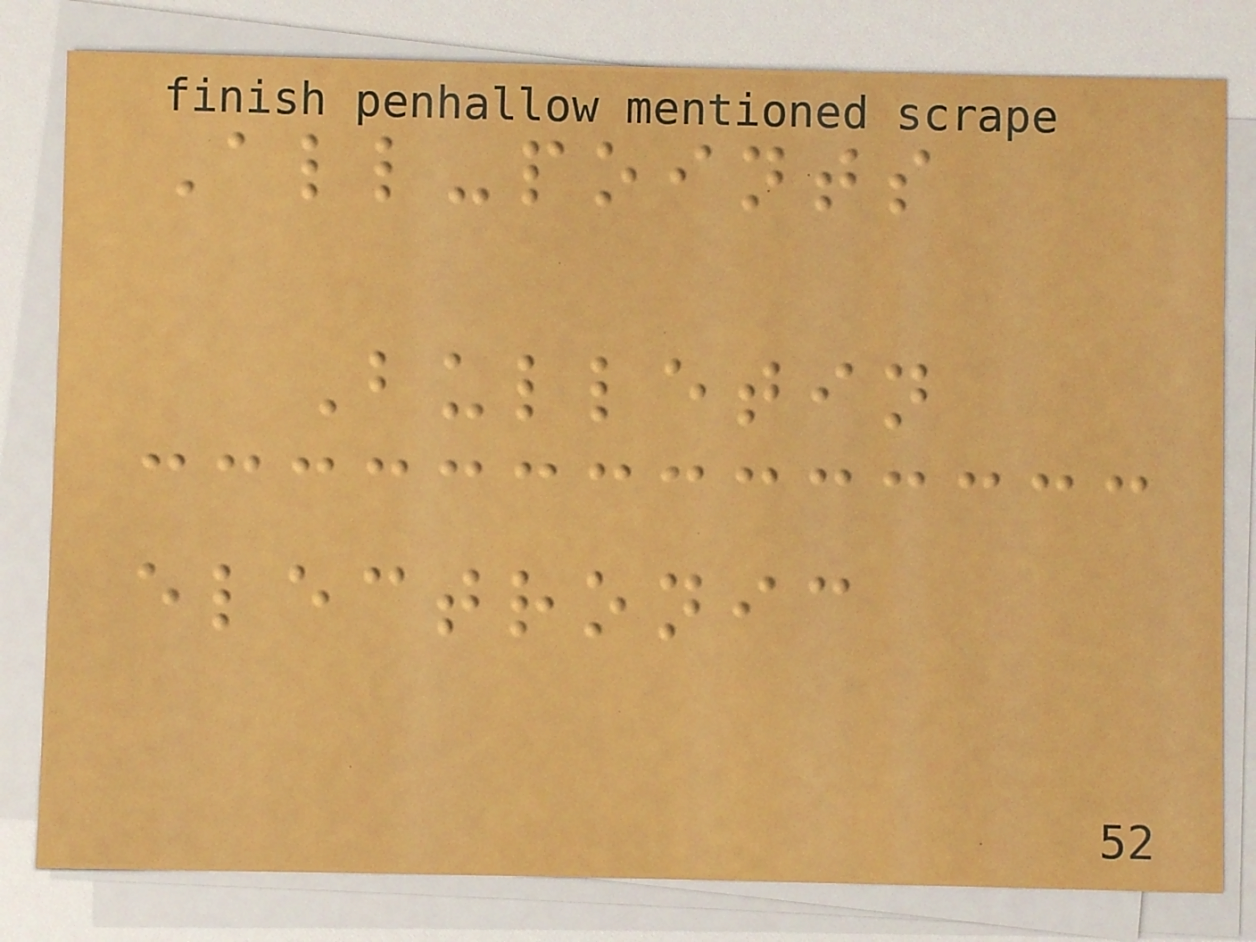All-points
Bulletin
electronic
